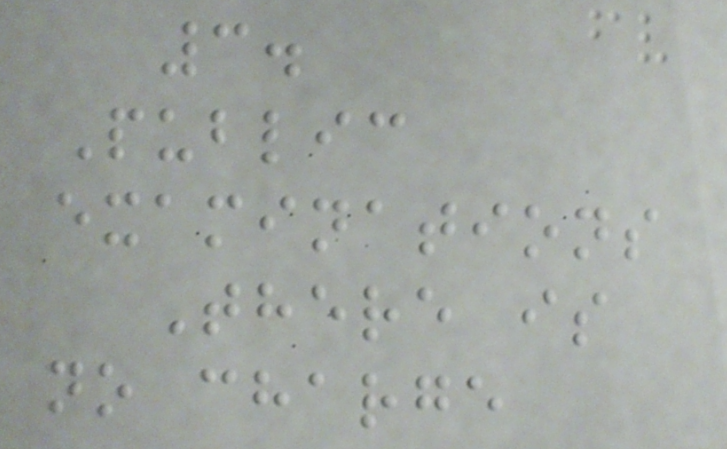3.
Public
examinations
There is
no charge
